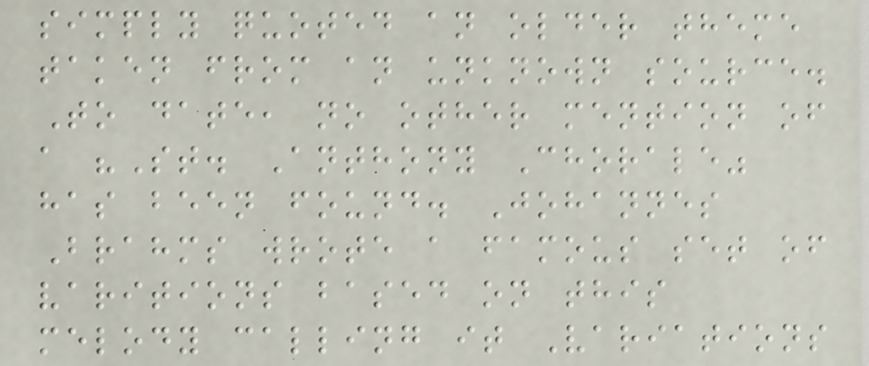simply quoted an older theme
taken from an unknown source.
To date, no other mention of
a "St. Anthony Chorale"
has been found. Johannes
Brahms wrote a famous set of
varitions based on this
melody calling it Variations
